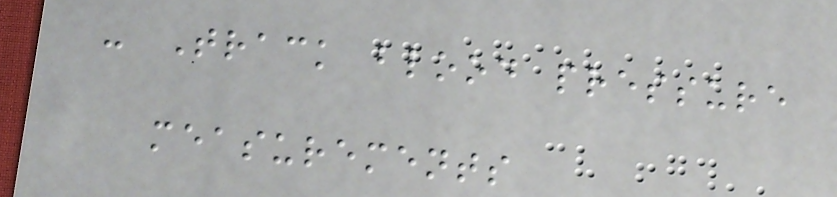- Track blood pressure
measurements
